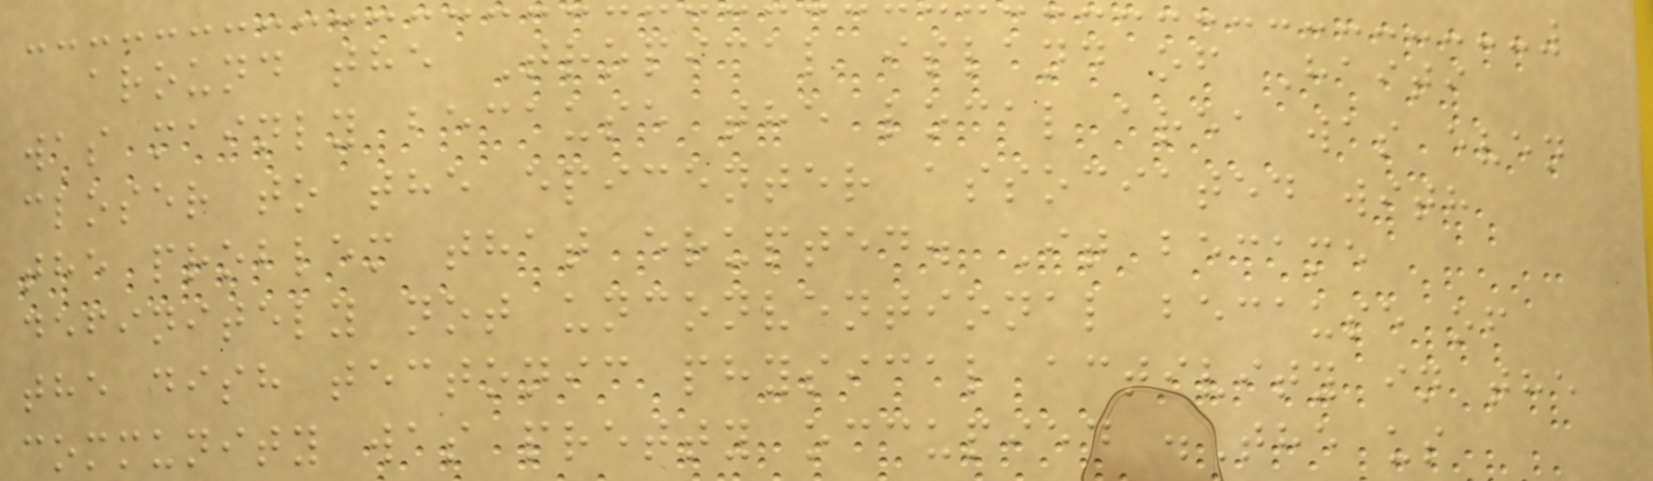around the Tropical island of Haiti
was mainly because the local area was even
closer to the epicenter associated with
the problem that erupted. It became
definitely not unconventional because of
the dish tectonic physical activity in the
community was pretty occupied .The us
